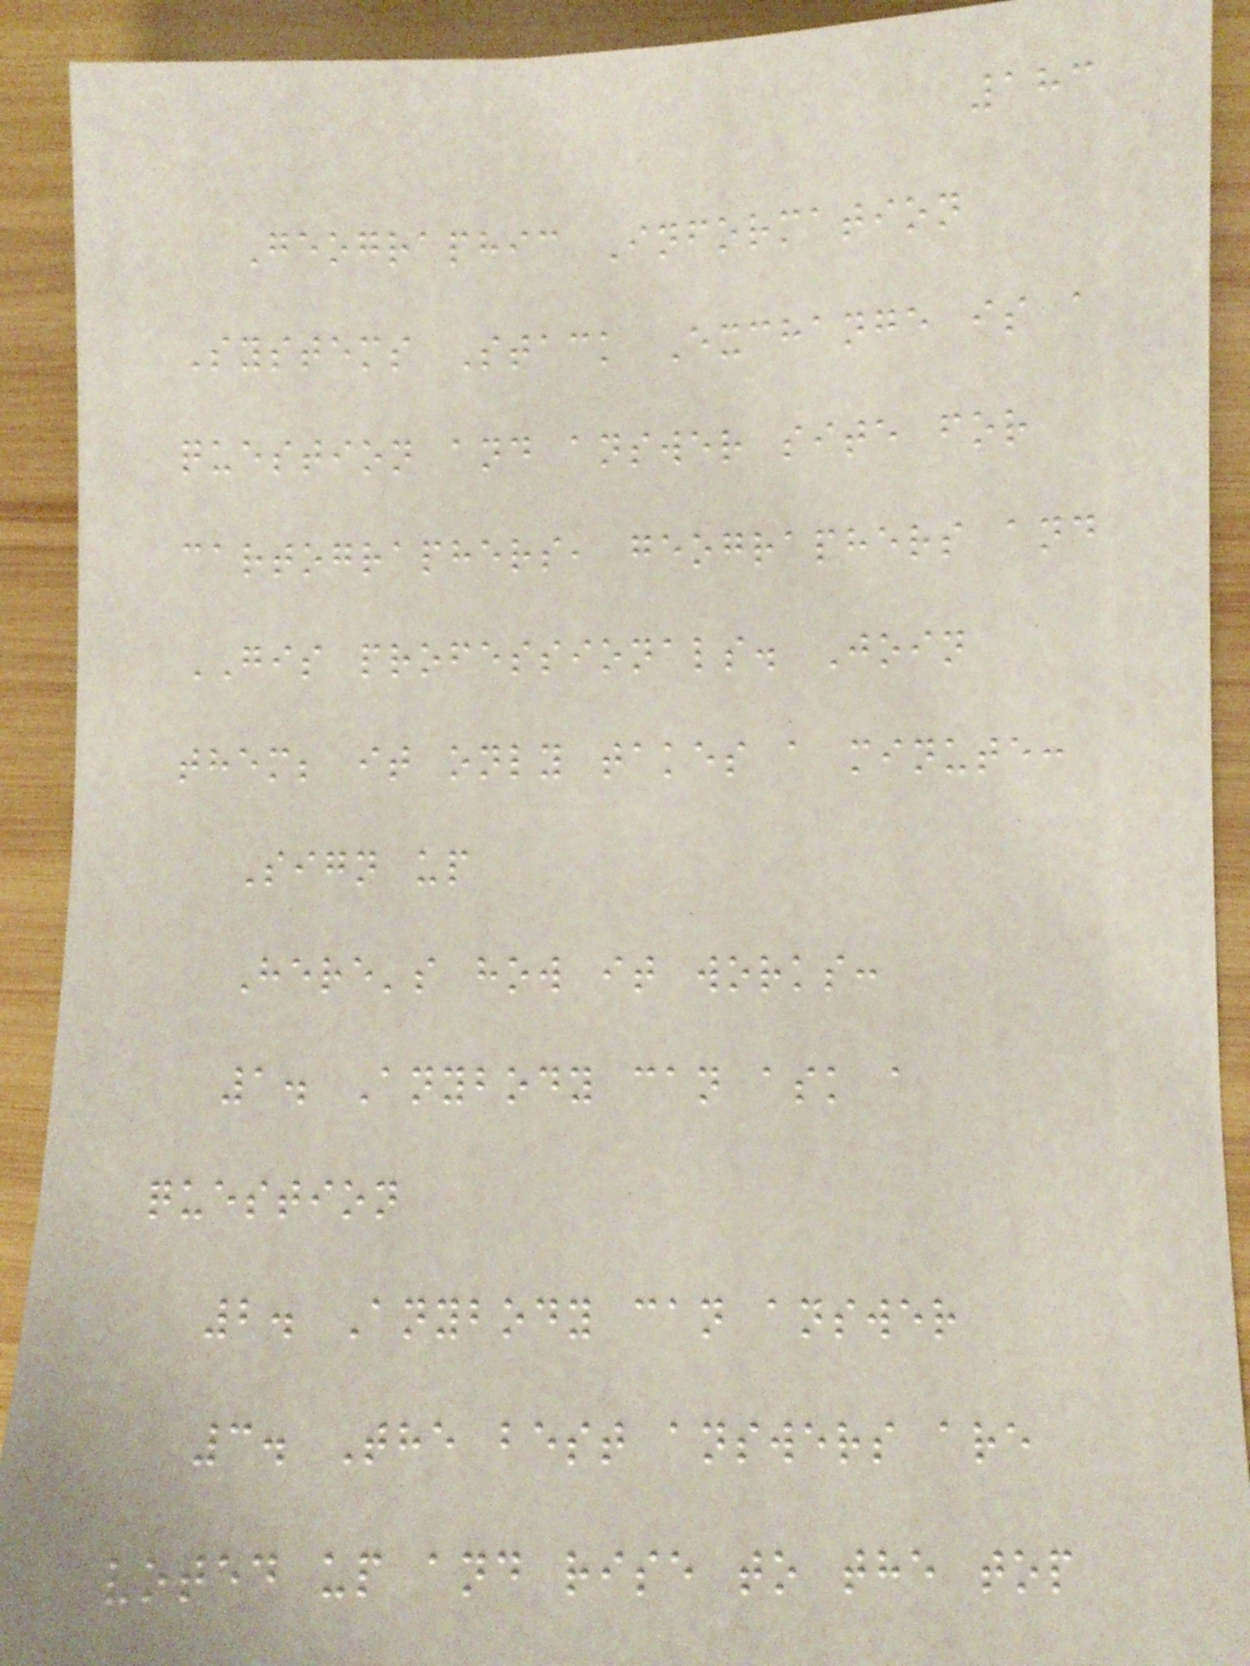183
Geographic Information
Systems Stack Exchange is a
question and answer site for
cartographers, geographers and
GIS professionals. Join
them; it only takes a minute:
Sign up
Here's how it works:
1. Anybody can ask a
question
2. Anybody can answer
3. The best answers are
voted up and rise to the top
